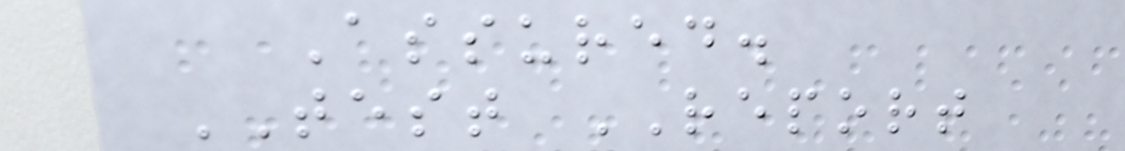Assured.
TEST REPORT
